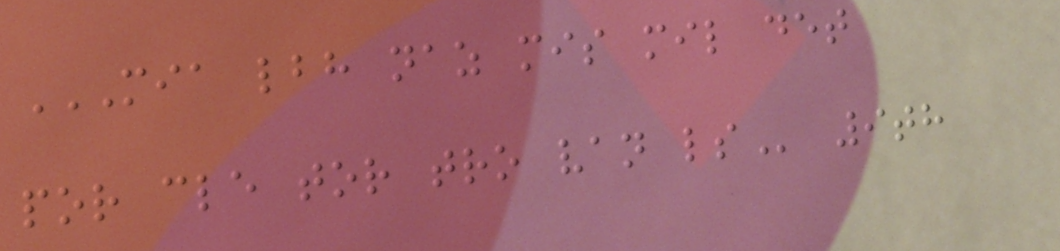MIA LBH NAZ MIS MIL DET
POR CLE TOR TRO VAN LS 9th
